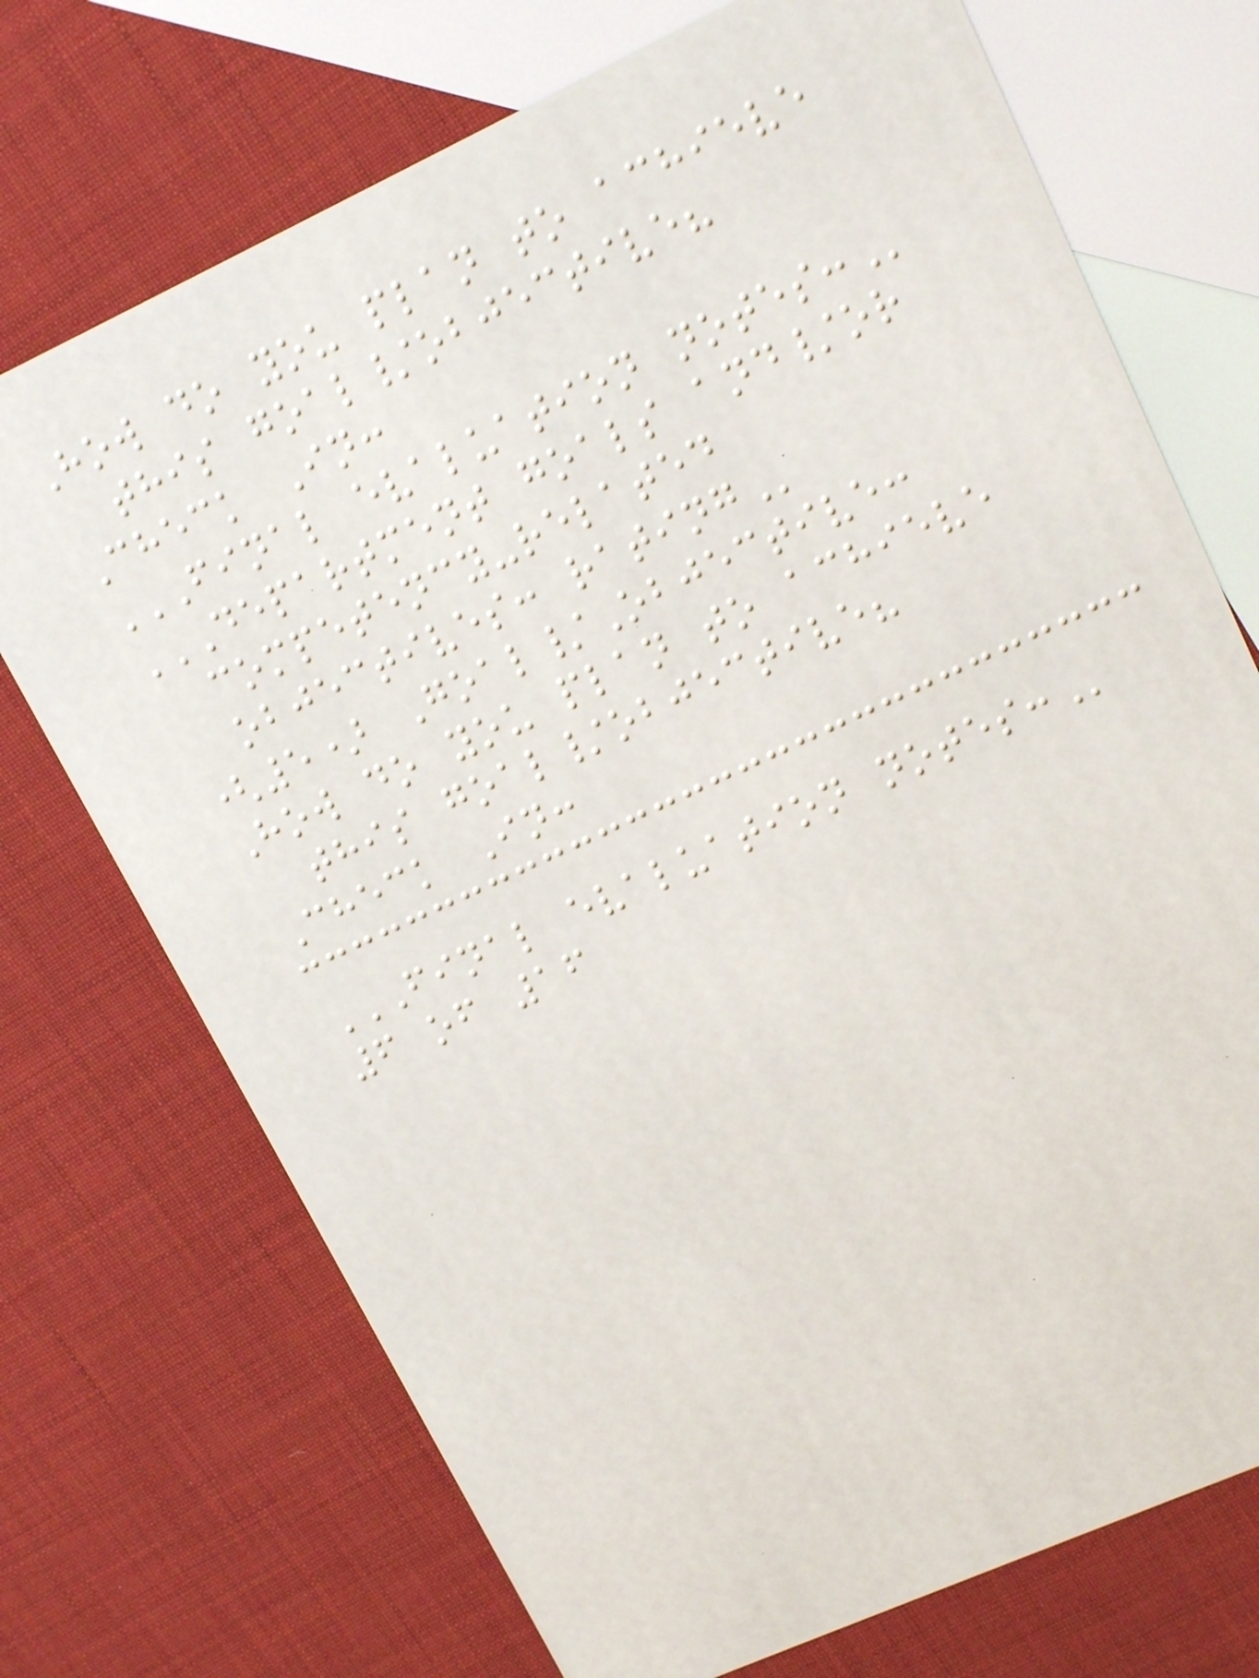How do you plan to achieve
this goal/objective?
Check In:
FINAL EVALUATION NOTES:
DEPARTMENT GOALS AND/OR
COMPETENCY-RELATED
OBJECTIVES: RATING
(5) Goal/Objective:
How do you plan to achieve
this goal/objective?
Check In:
FINAL EVALUATION NOTES:
6 of 16
